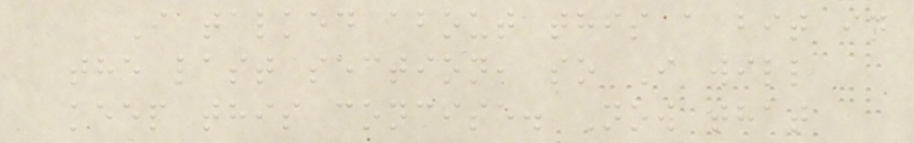I talked about this a bit in
the last section, so I will
keep this concise. Now that
